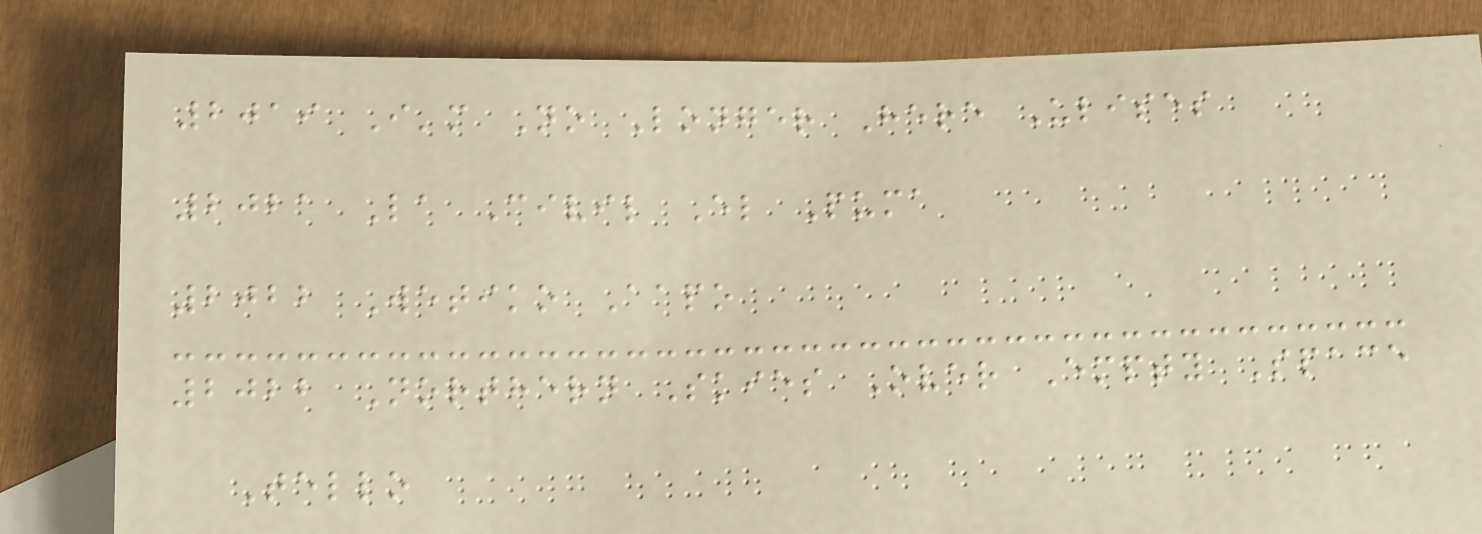2019 I'm No Longer Here Ulises
2021 La Civil El Puma
2022 Wetiko Aapo
2022 Northern Skies Over Empty Space
Tello
